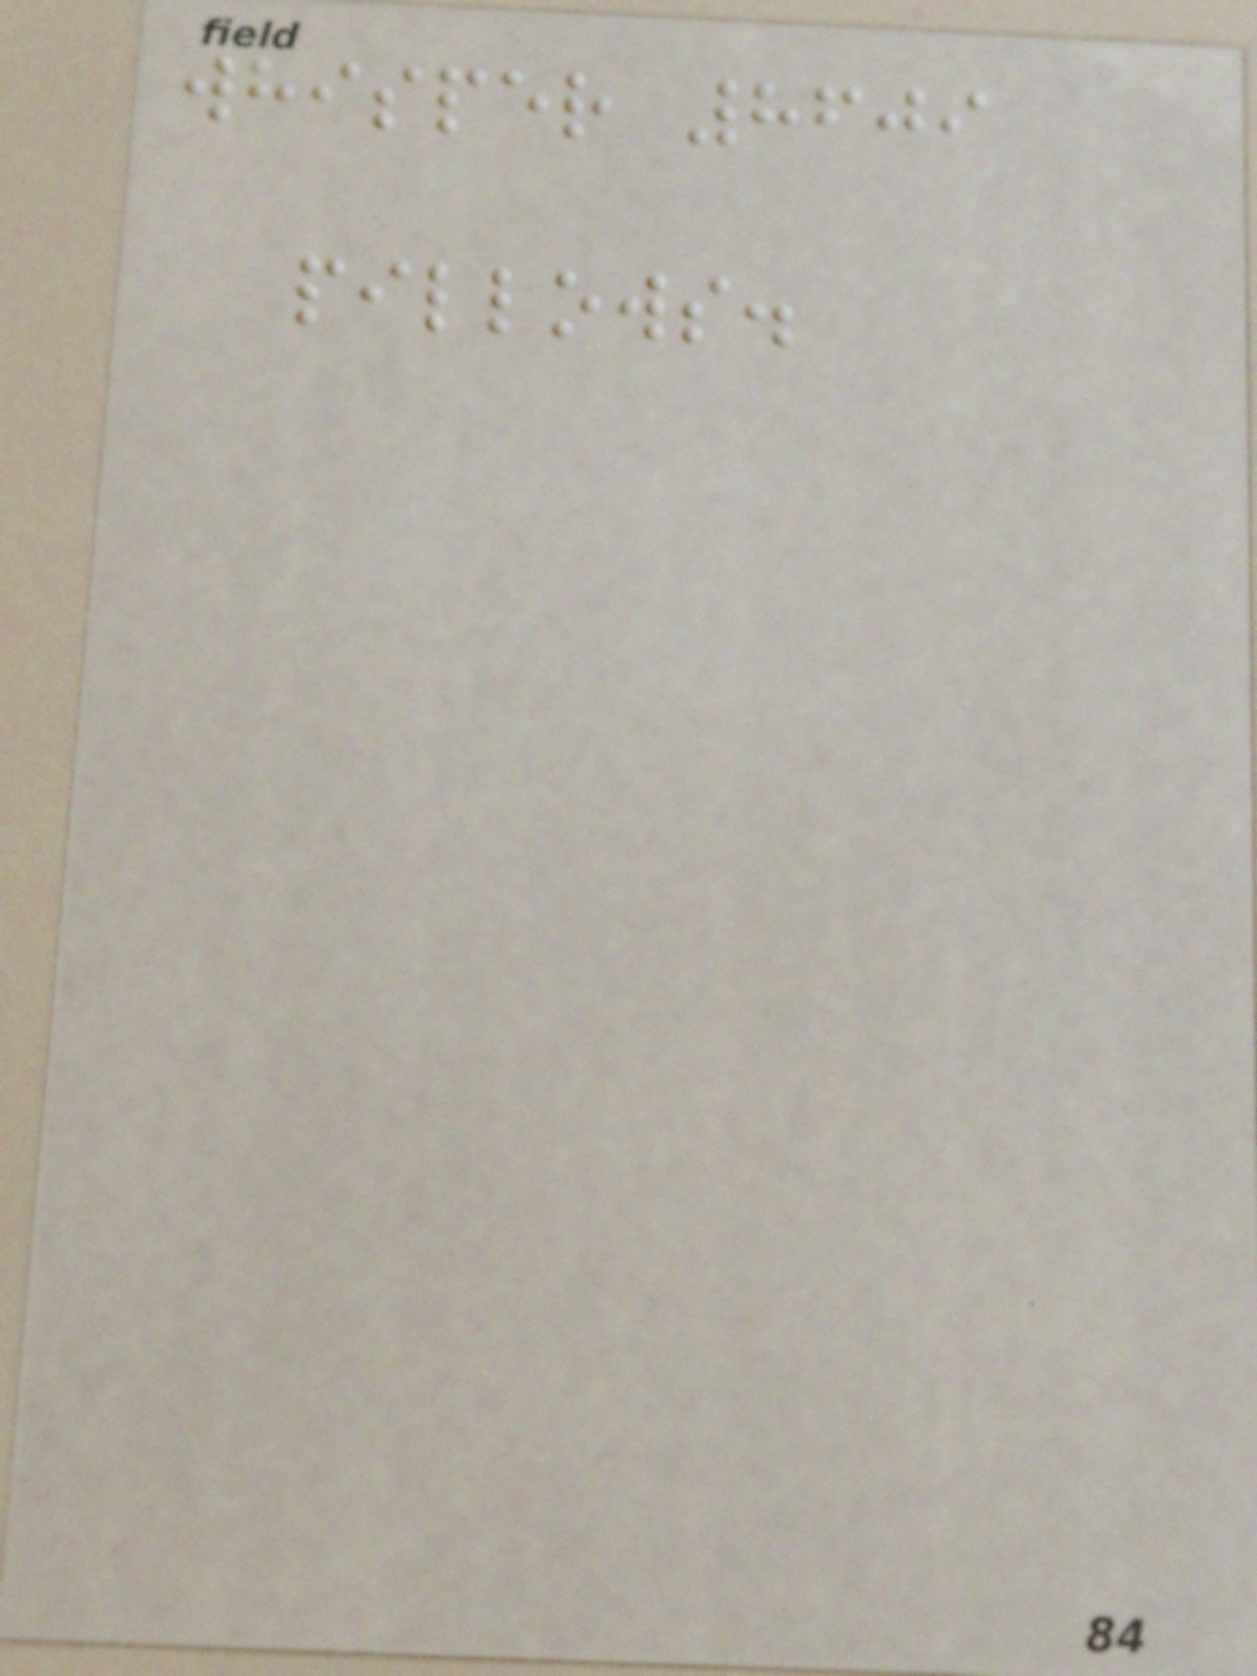whisper 8609
pillows.
